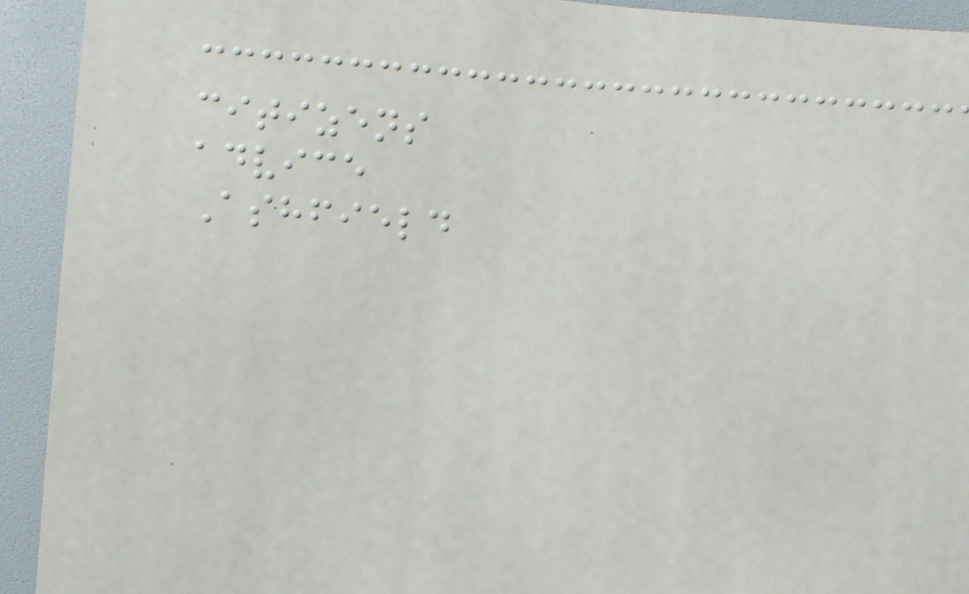citizens
advice
Ashfield
